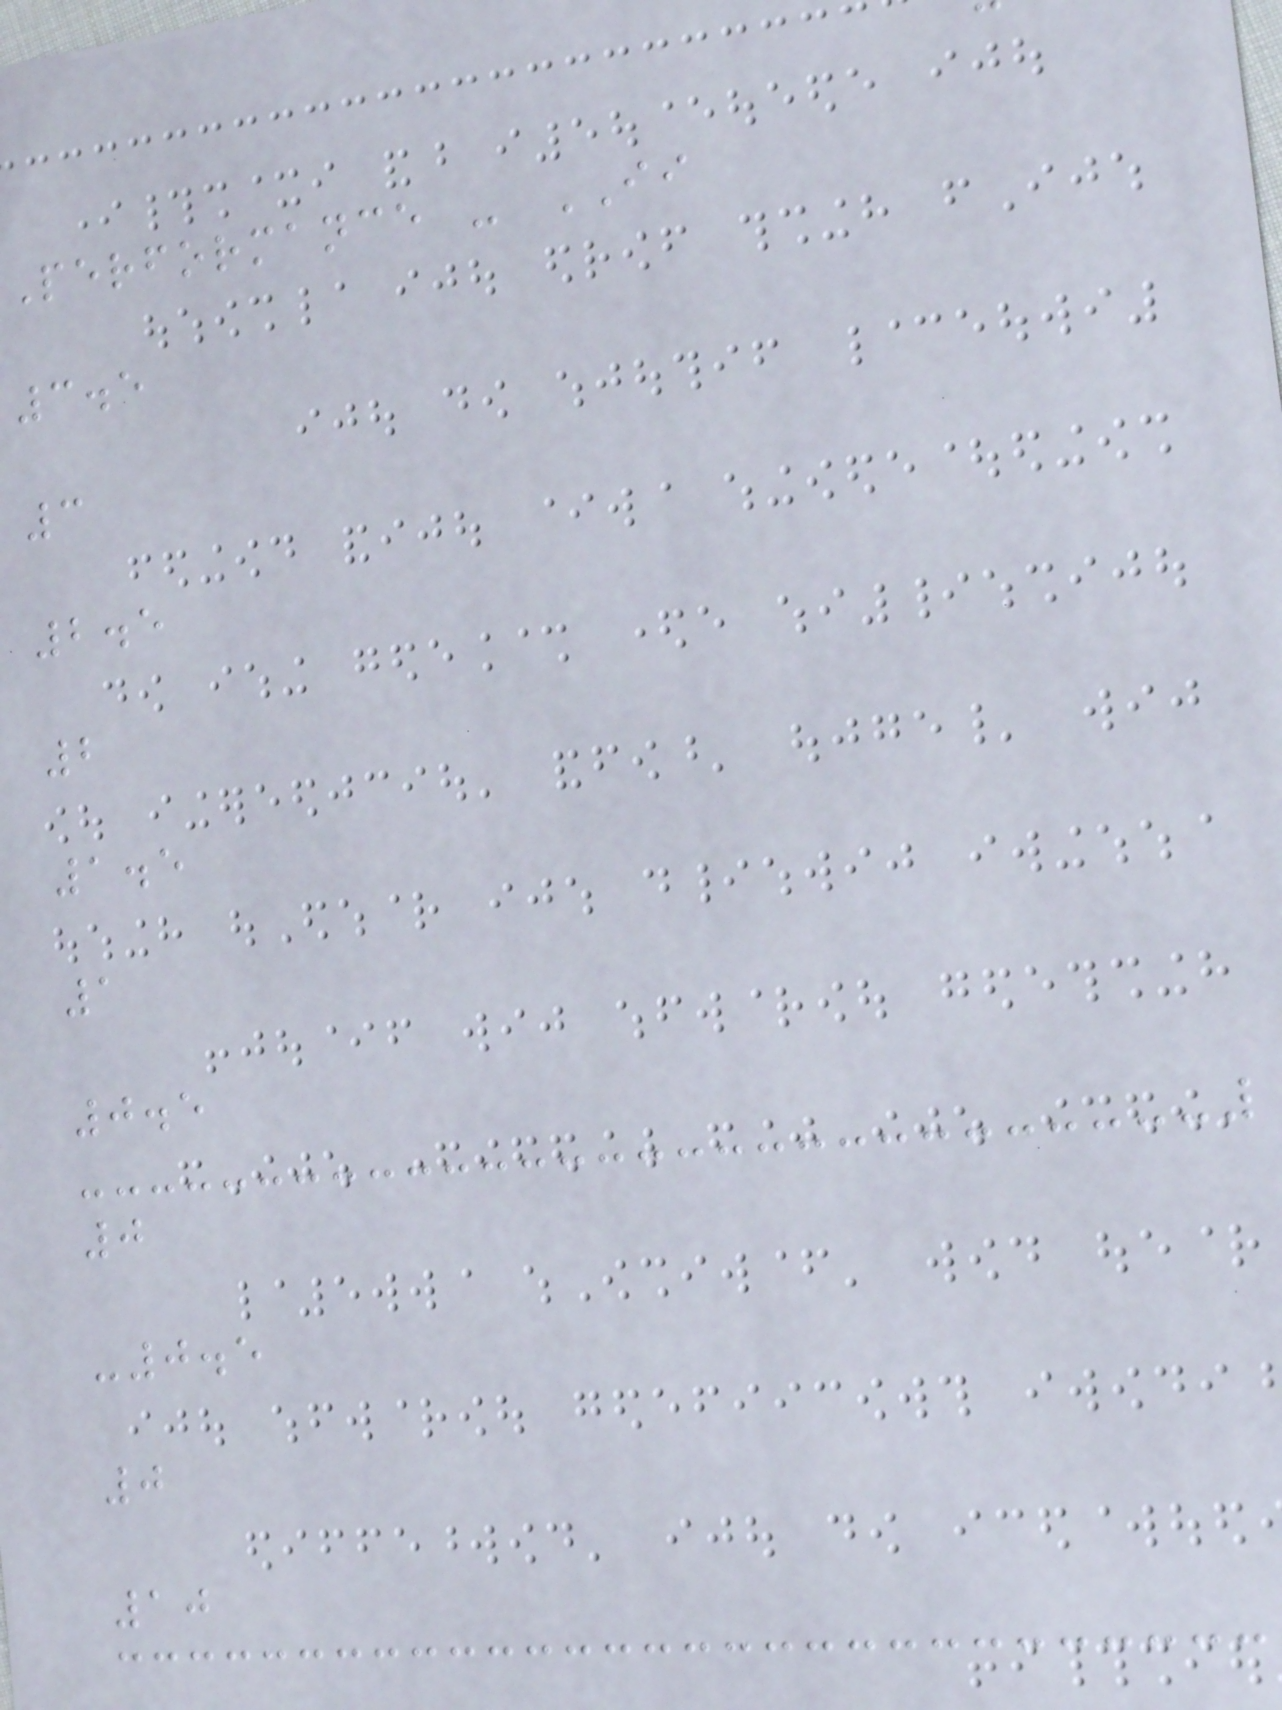Performance - II
3.5
3
2.5
2
1.5
1
0.5
0
-0.5
0
10
